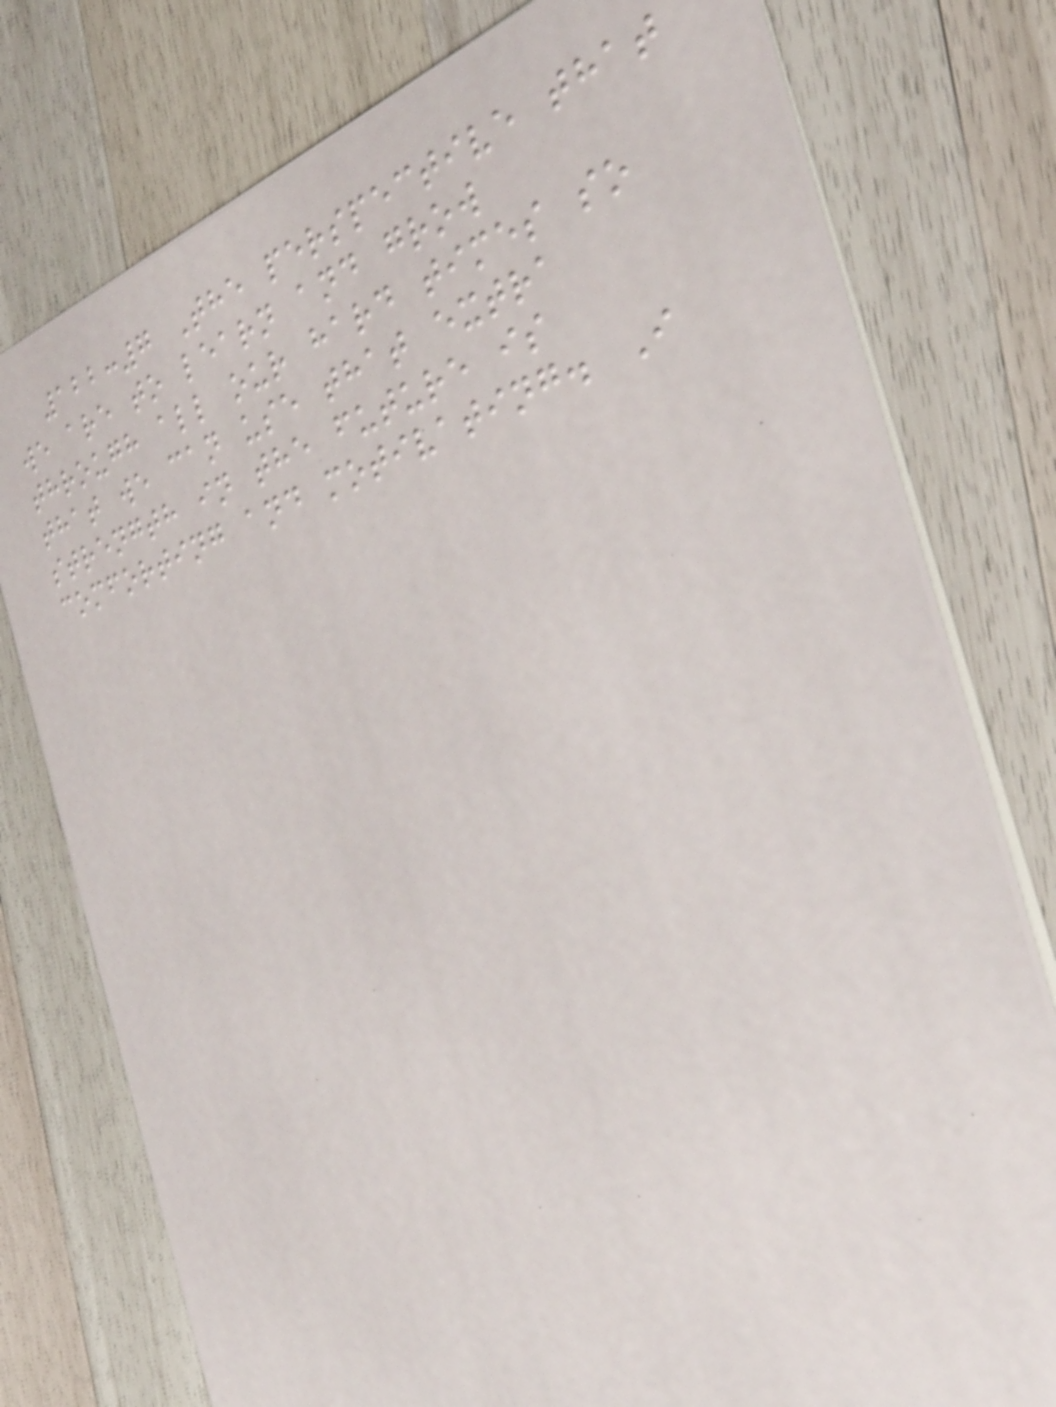122:7 The perspective that
we are to learn and grow
through all our hard times so
that we can use that extra
strength in the future is
comforting and motivating. I
